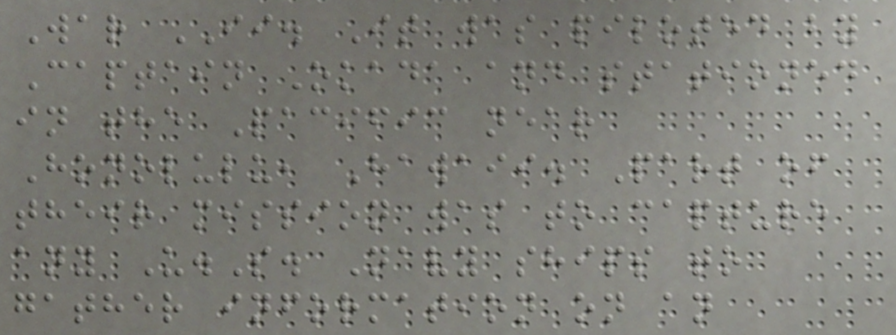War II. It was piloted by
Captain Okada and stationed
in the Pacific near
Honolulu, Hawaii. Part of
their mission was to capture
any U.S. Navy ships to
gather information on an
